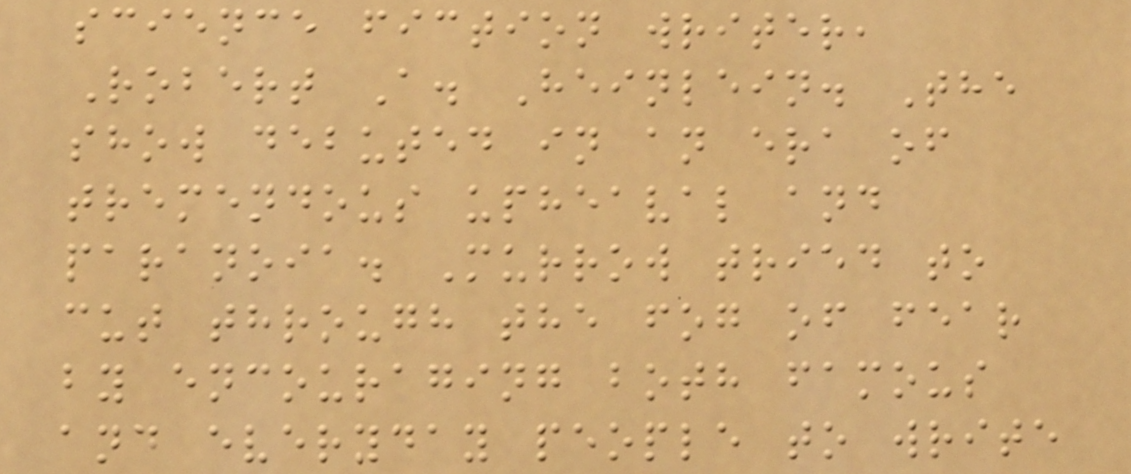science fiction writer,
Robert A. Heinlein. The
show debuted in an era of
tremendous upheaval and
paranoia. Murrow tried to
cut through the fog of fear
by encouraging both famous
and everyday people to write
